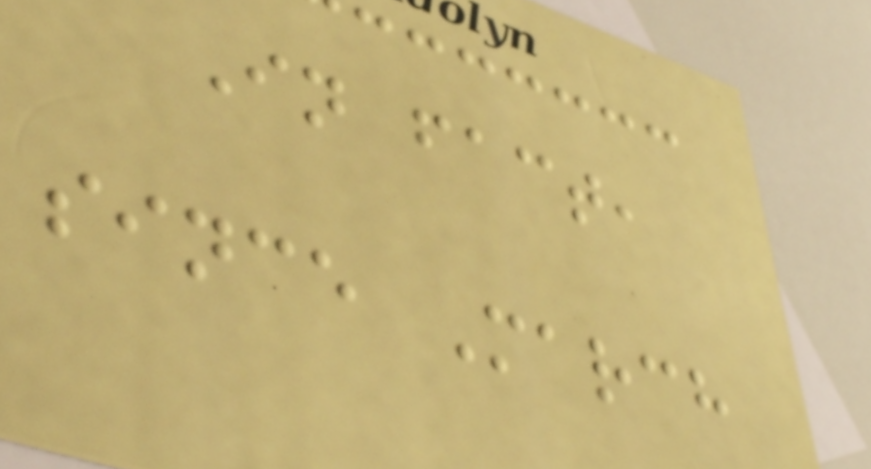In fact,
since March
